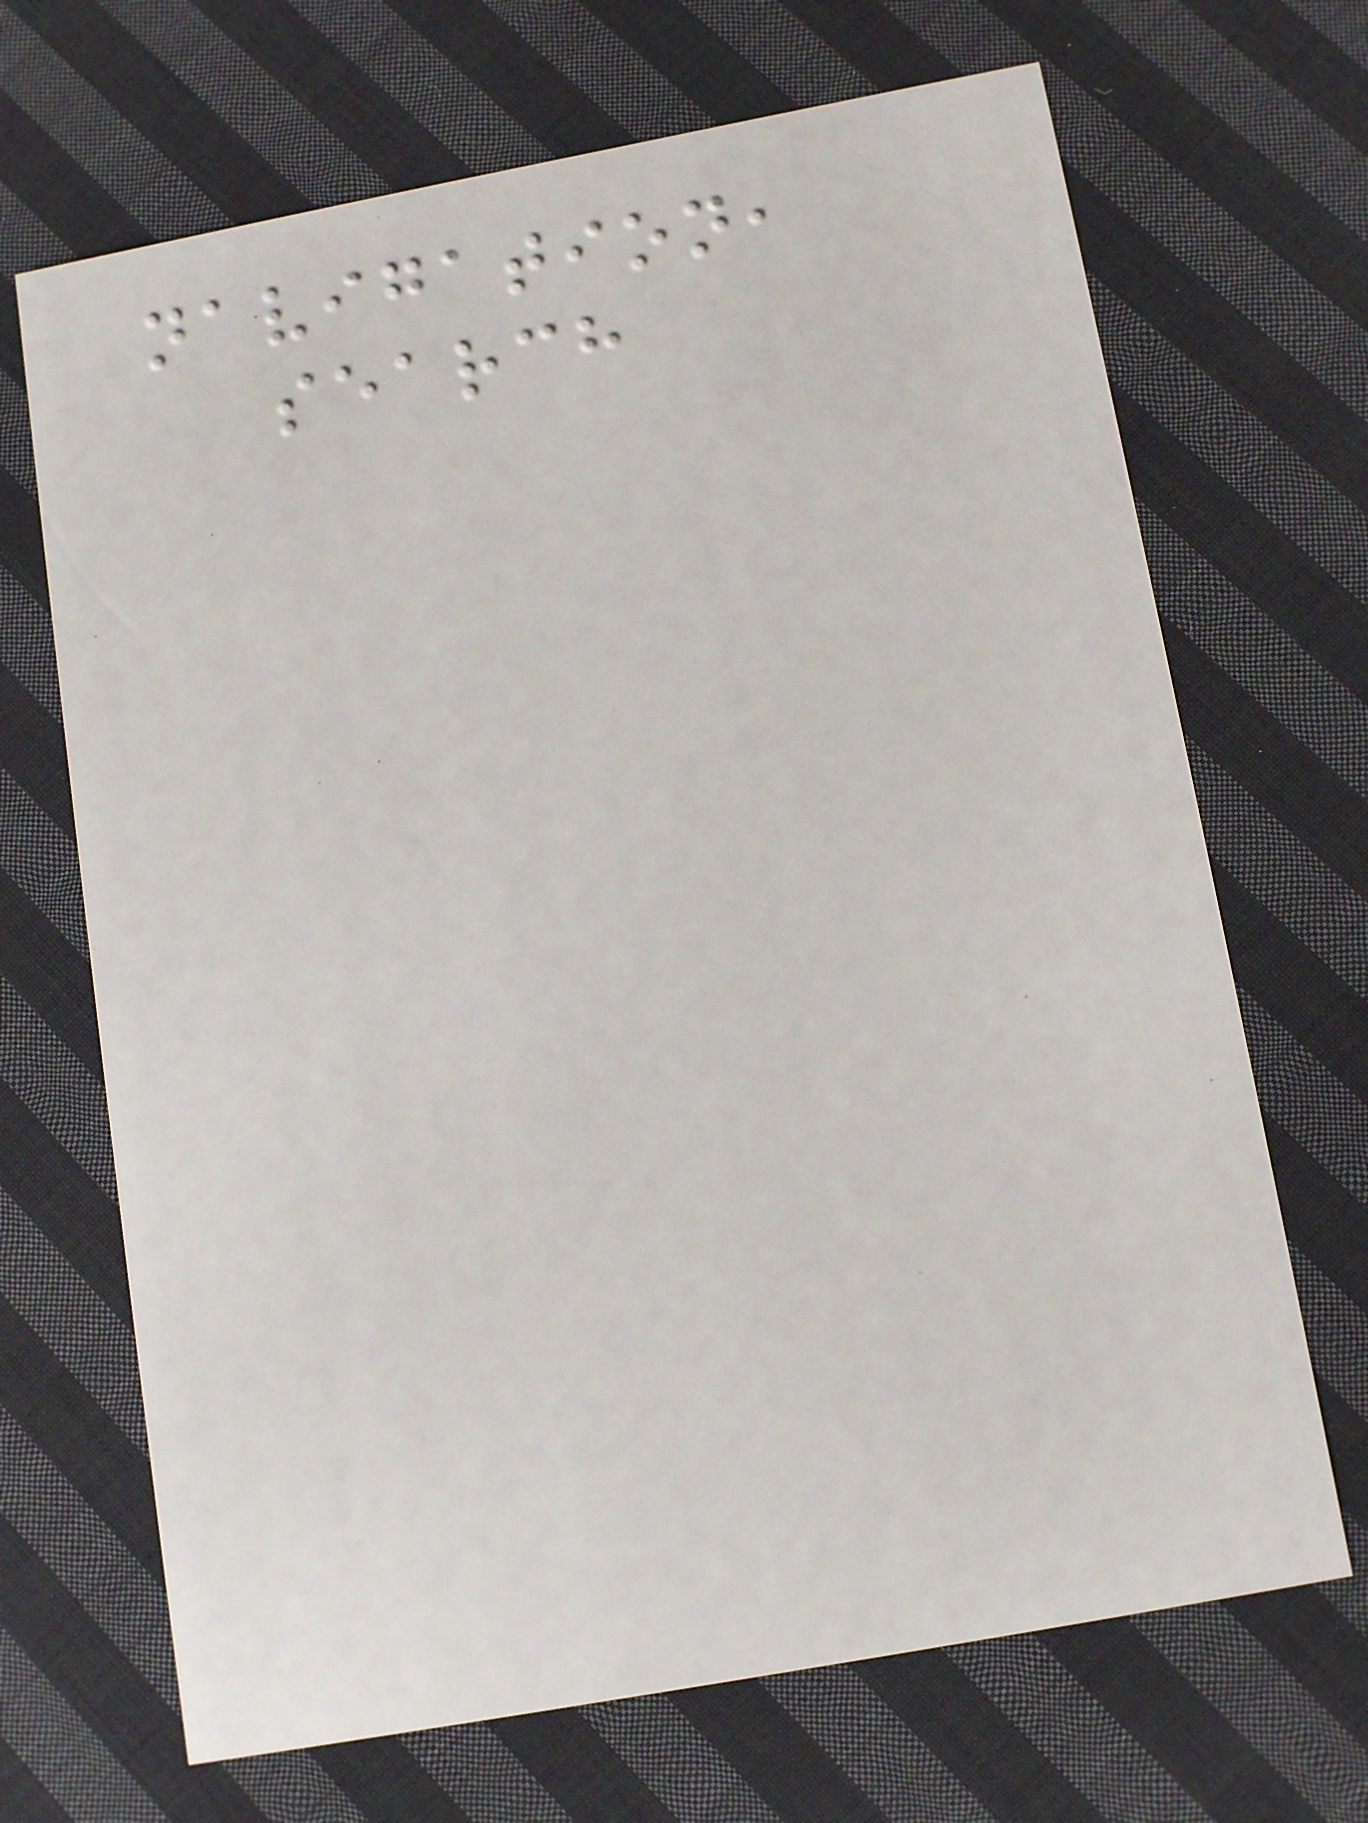navigation,
search
